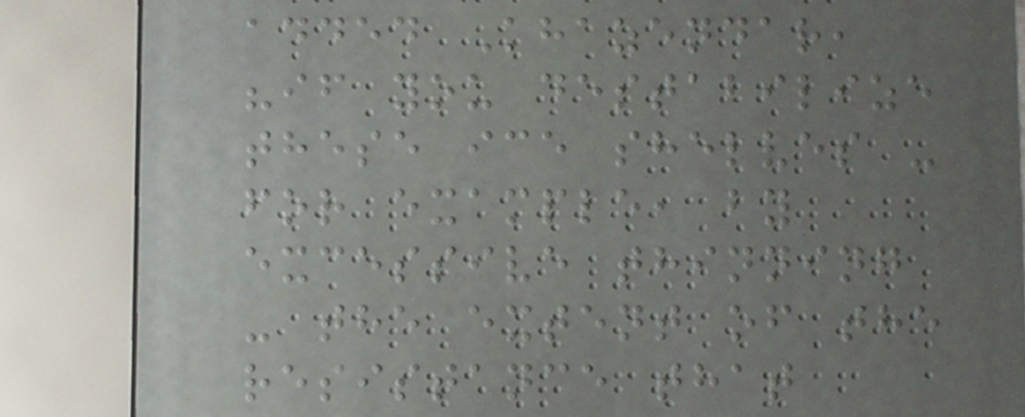added Khazendar,
"if you destabilize
these ice shelves -
for example, by
excessive thinning
- the extent of the
resistance that
